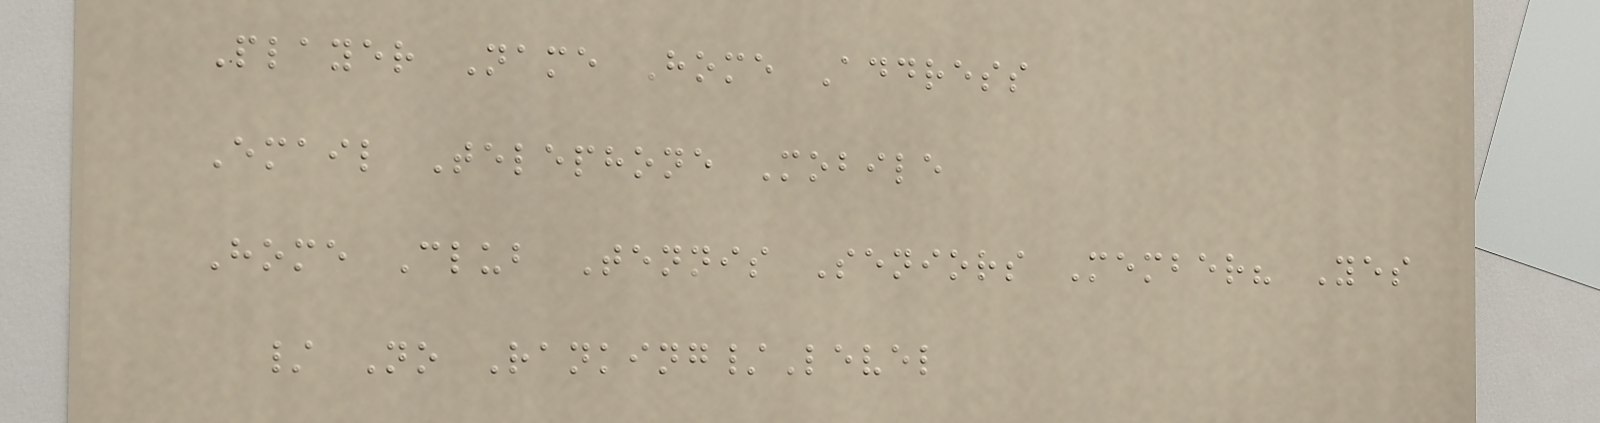Player Name Home Address
Email Telephone Mobile
Home Club Tennis Seniors Member? Yes
/ No Ranking/Level
